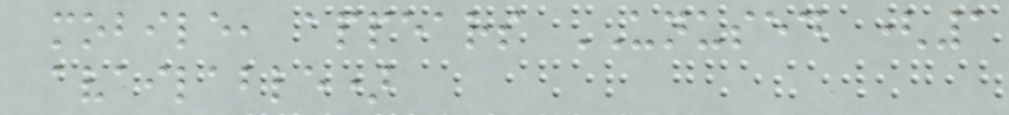mobile, appears UNUSED (1
available)
